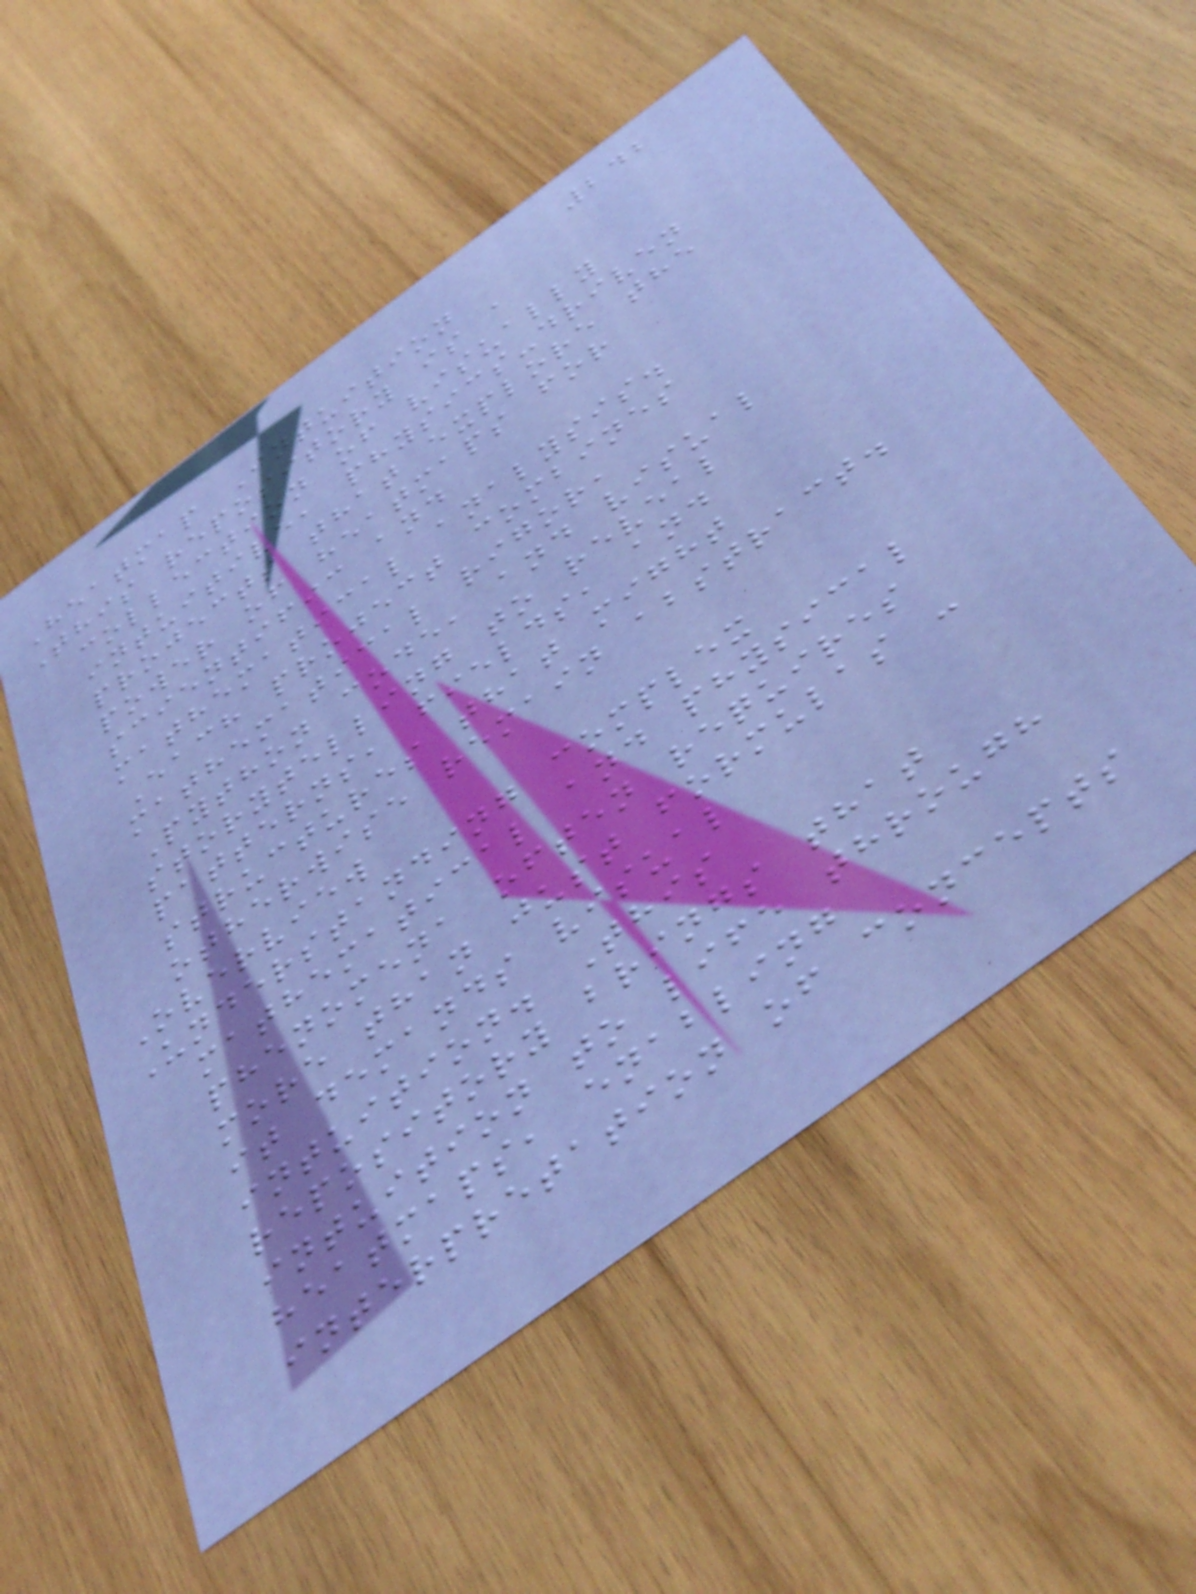242
Heatmap Intuition
This repository is a
collection of visually
intuitive, physics-driven
projects that explore the
power of heatmaps for
scientific and
mathematical analysis.
Each project combines
mathematical rigor,
Python code, and visual
storytelling to reveal
patterns, fields, and
structures that might
otherwise remain abstract.
Overview
Understanding complex
mathematical and physical
phenomena often requires
more than just formulas -
it demands visual
intuition. This
repository brings that
intuition to life through
heatmaps, enabling
interpretation of concepts
